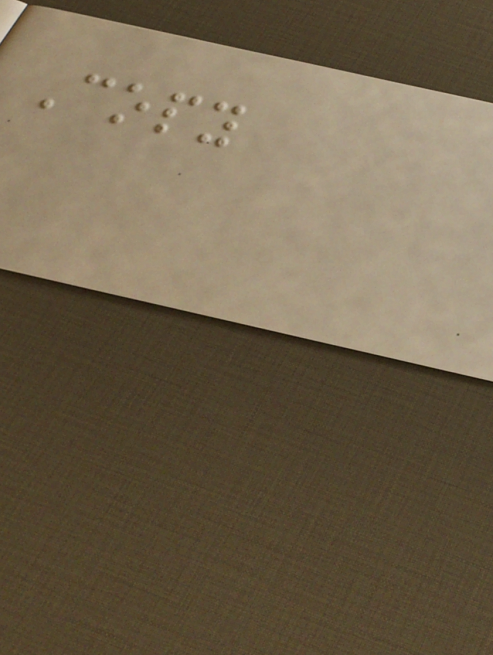Copy
